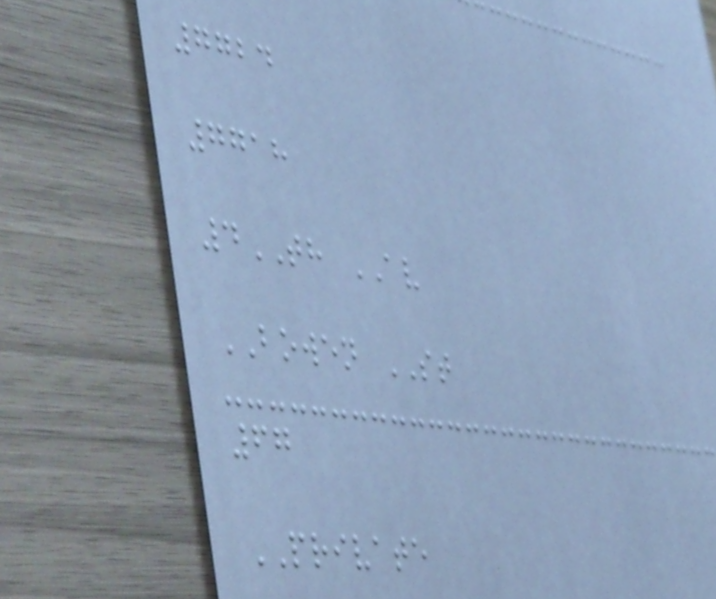7724
7718
4TH AV
BOWEN ST
67
PRIVATE
